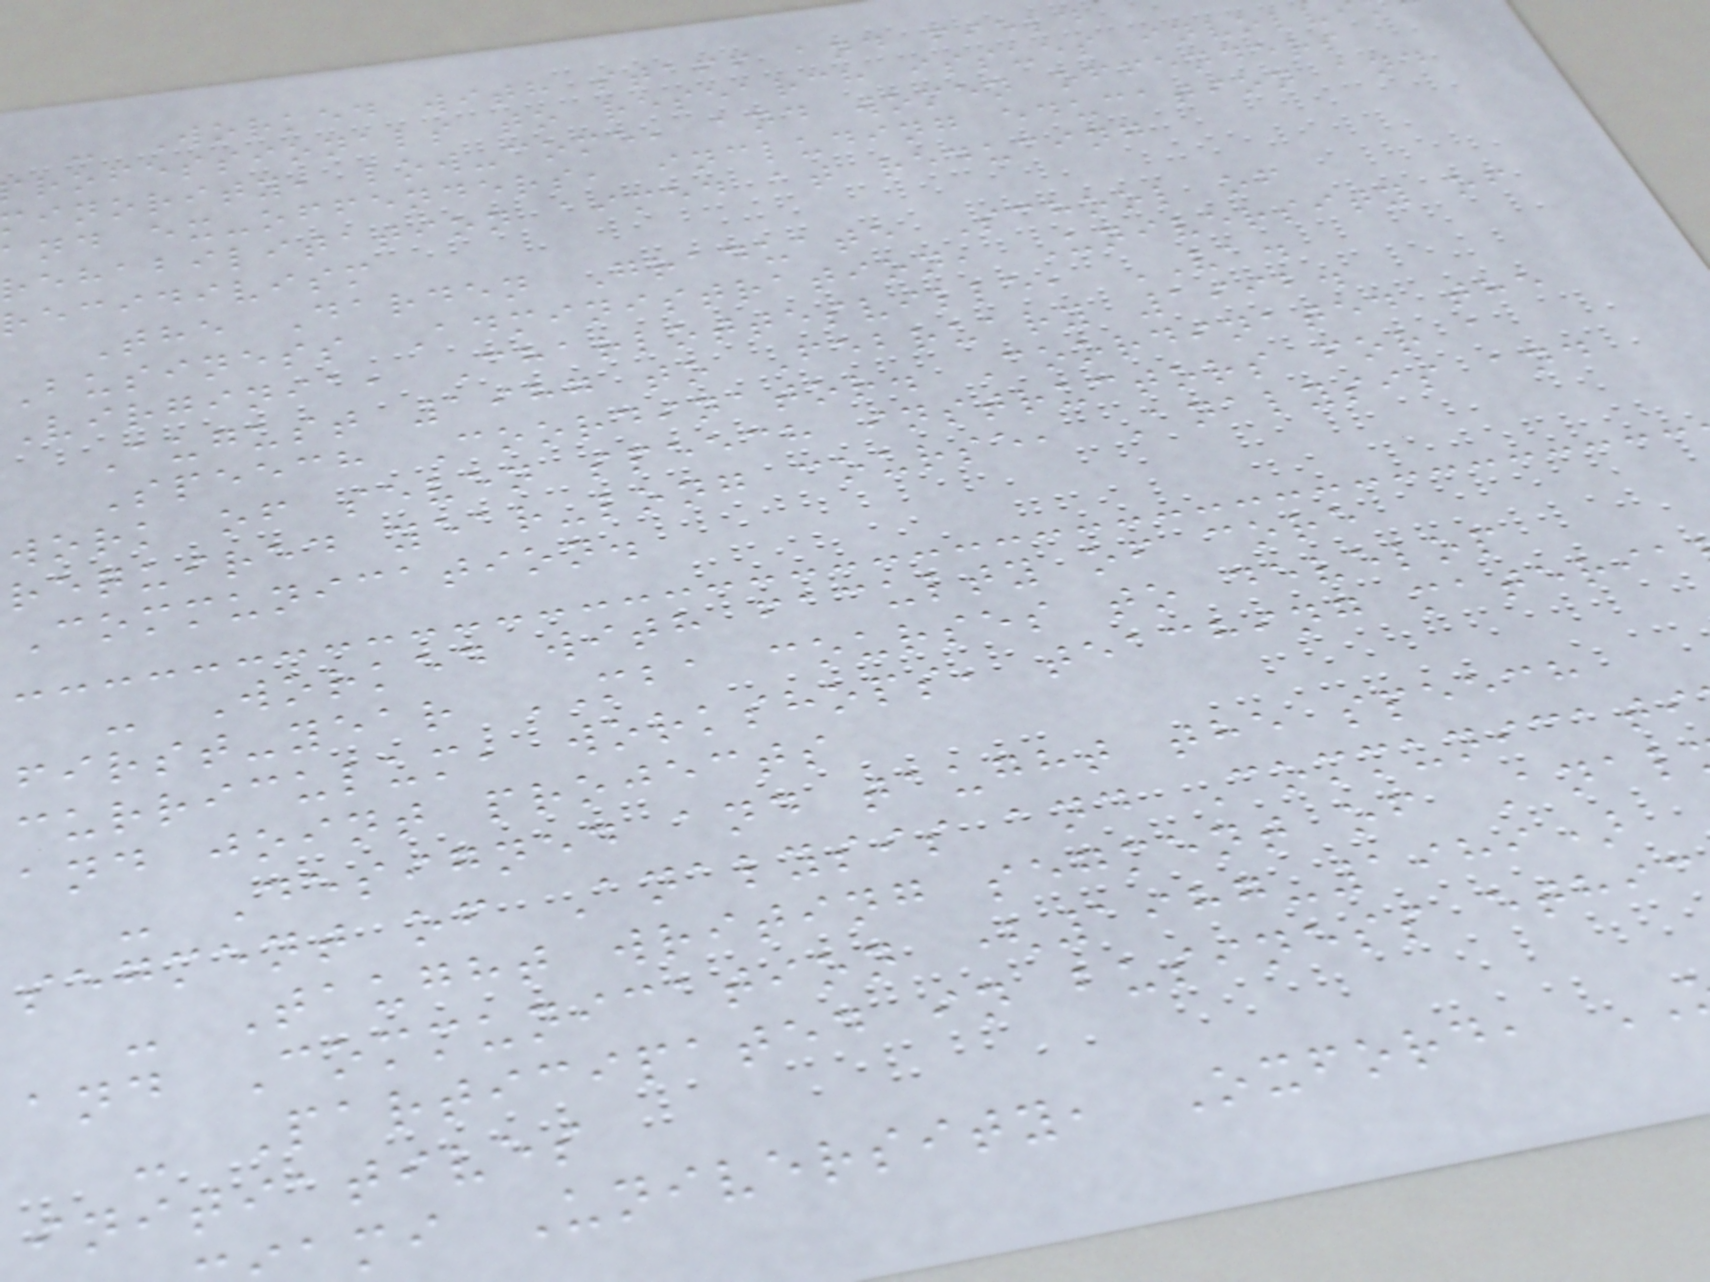- Worked with staff and field
rofessionals to research issues involv
inority, low-come, and women offenders
nd ex-offenders, including education and
rehabilitation aimed at reducing
recidivism
The Darden Graduate School of
Business Administration, University of
Virginia, Charlottesville, VA.
August 1987 to February 1992.
Speech Coordinator. Coordinated the
work of seven speech instructors for a
required year-long course, Analysis and
Communication.
- Worked with faculty of core
first-year MBA courses to develop
curriculum, workshops, teaching materia
and joint projects
- Designed and taught the speech
segment of Analysis and Communicati
- Taught writing segment of Anal
and Communication (1987-1989)
- Participated in business ethic
initiatives
mi University, Oxford,
